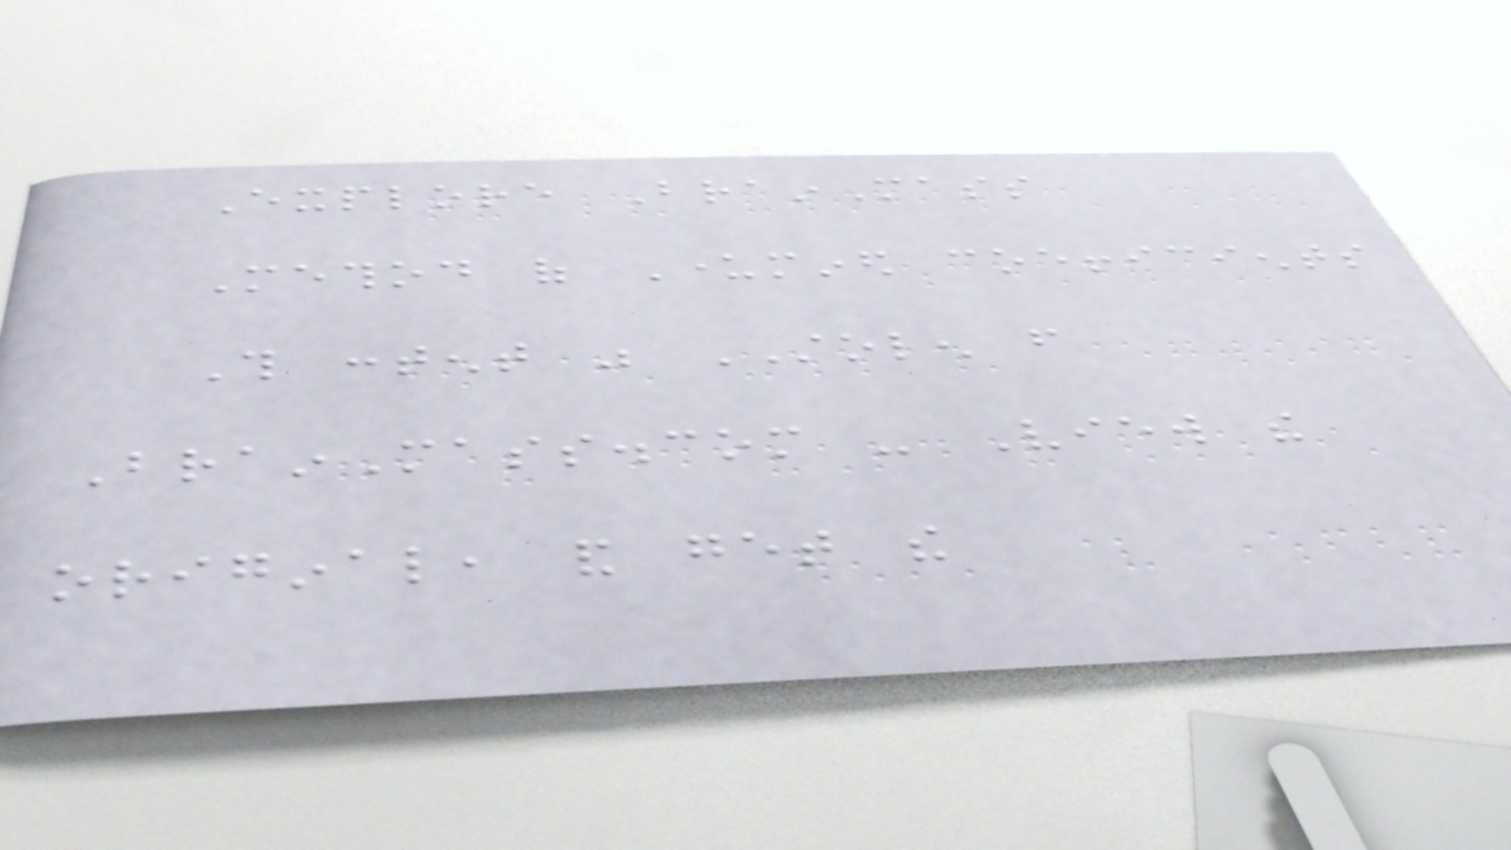Explore BrainMass
Method of Undermined coefficients
This content was STOLEN from
BrainMass.com - View the
original, and get the
